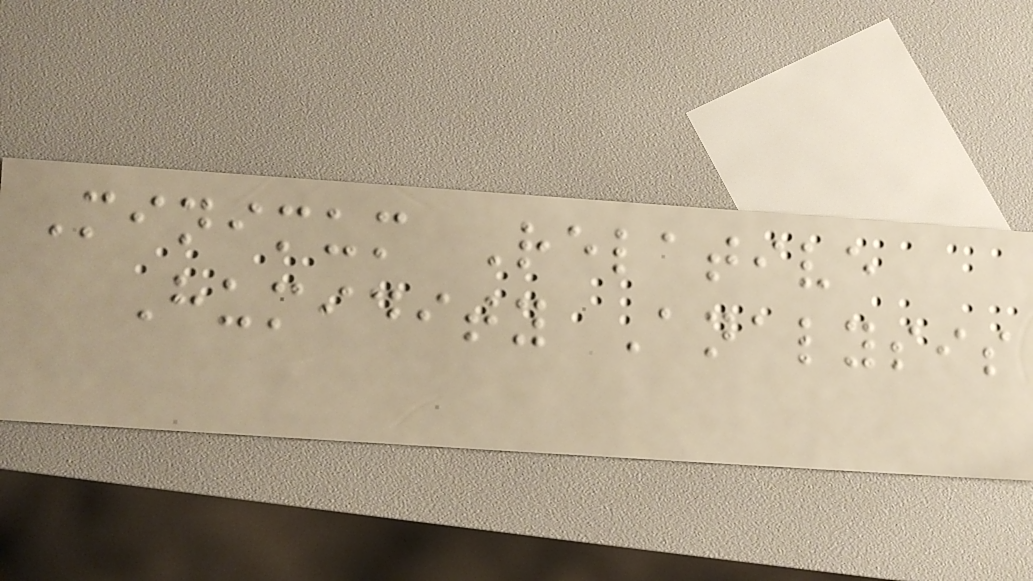Minimum Relative
Humidity Analysis
